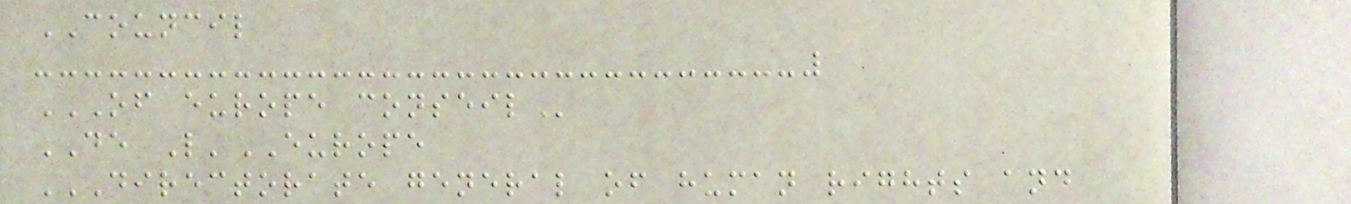COUNCIL
OF EUROPE CONSEIL
DE L'EUROPE
DIRECTORATE GENERAL OF HUMAN RIGHTS AND
